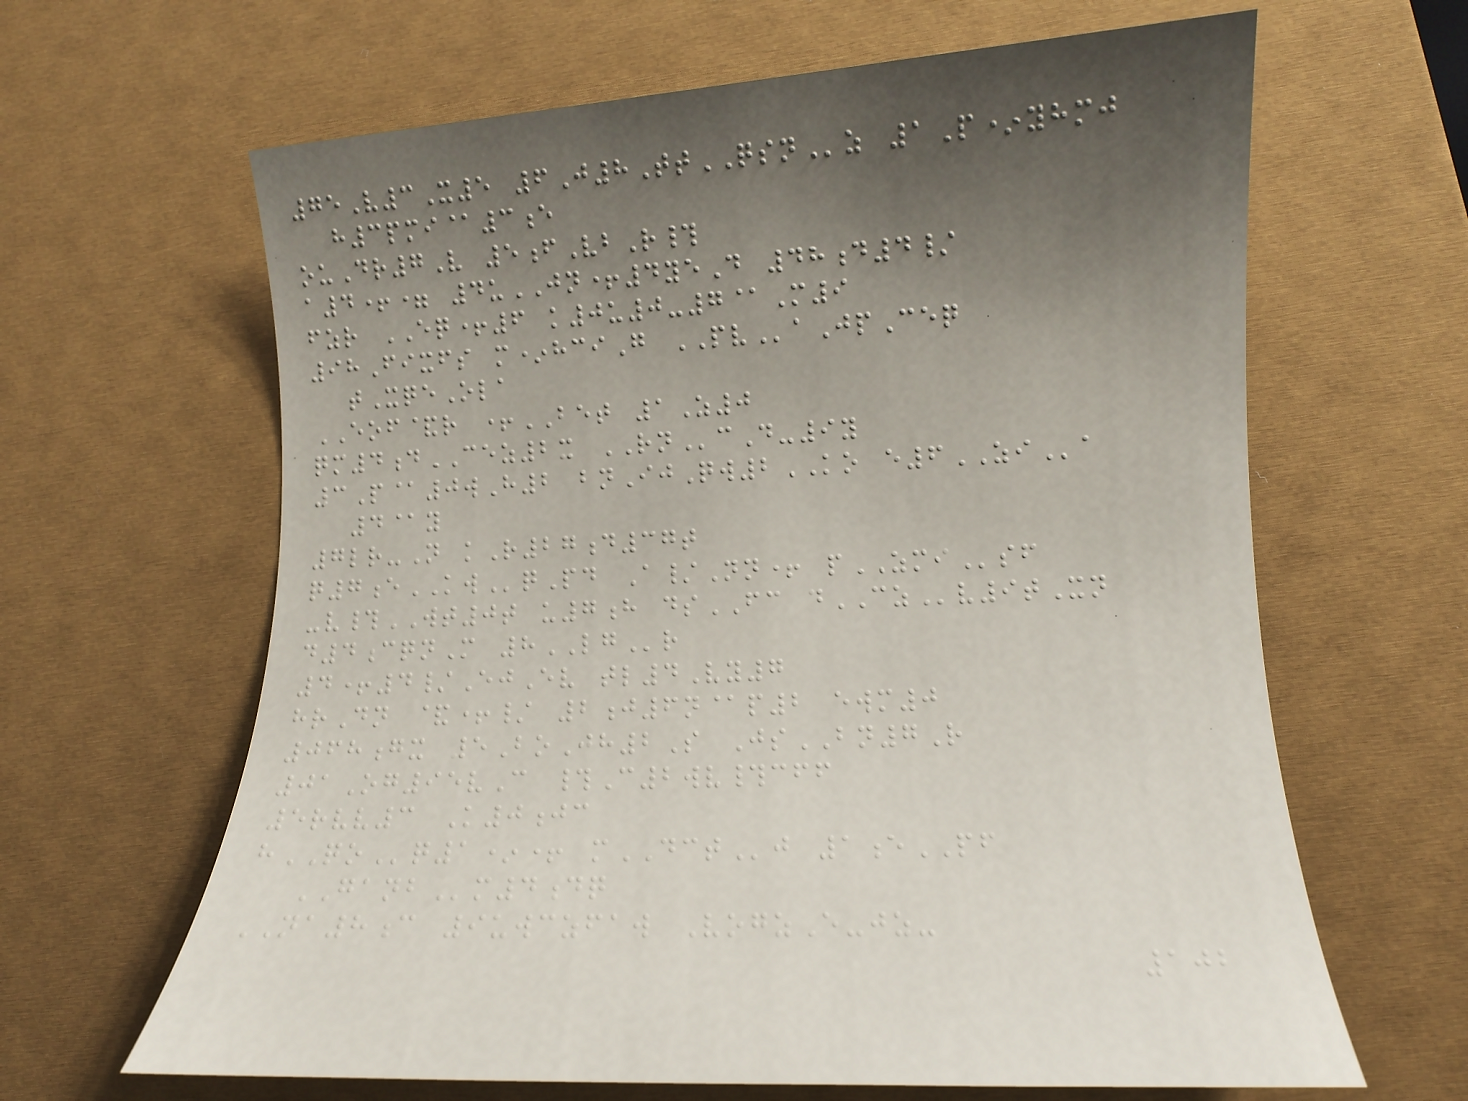75V3X5 6J8TtQSNz 1P*yhmj
h3pmi@3e
ouDr7V 5fVbR#
a4+= 4uJN+4yeD 48d4/
fzr EQ+6 k0u0-7@M9
98Fixfs m*hciG PVaJpCeq
tXqeOla
EOF&r +BET 1Z0
qm4dCEZ2x RNcD-9y
3P@0wH2 bnIjQw2KO e6ZIa
4@y
7lr-N kR27d37t
q7eKWqPd A/Nn+ pZMIsf
-v#WT0t u7h dsFC dCZv9tXn
d4cqnM 8LGr
4+4/EjEv tl4Vy7
hrDn &+/ 2j6n@p2 ewm0
068gx 5BoJh2S JsBN7R
01Og95vC #C2wv#cff
5rvv3 K0jc
hQOq1*+ mDCTj 1ePF
GANBm4dq
NA8c 9uwczfaw VogzE-jz-
102
